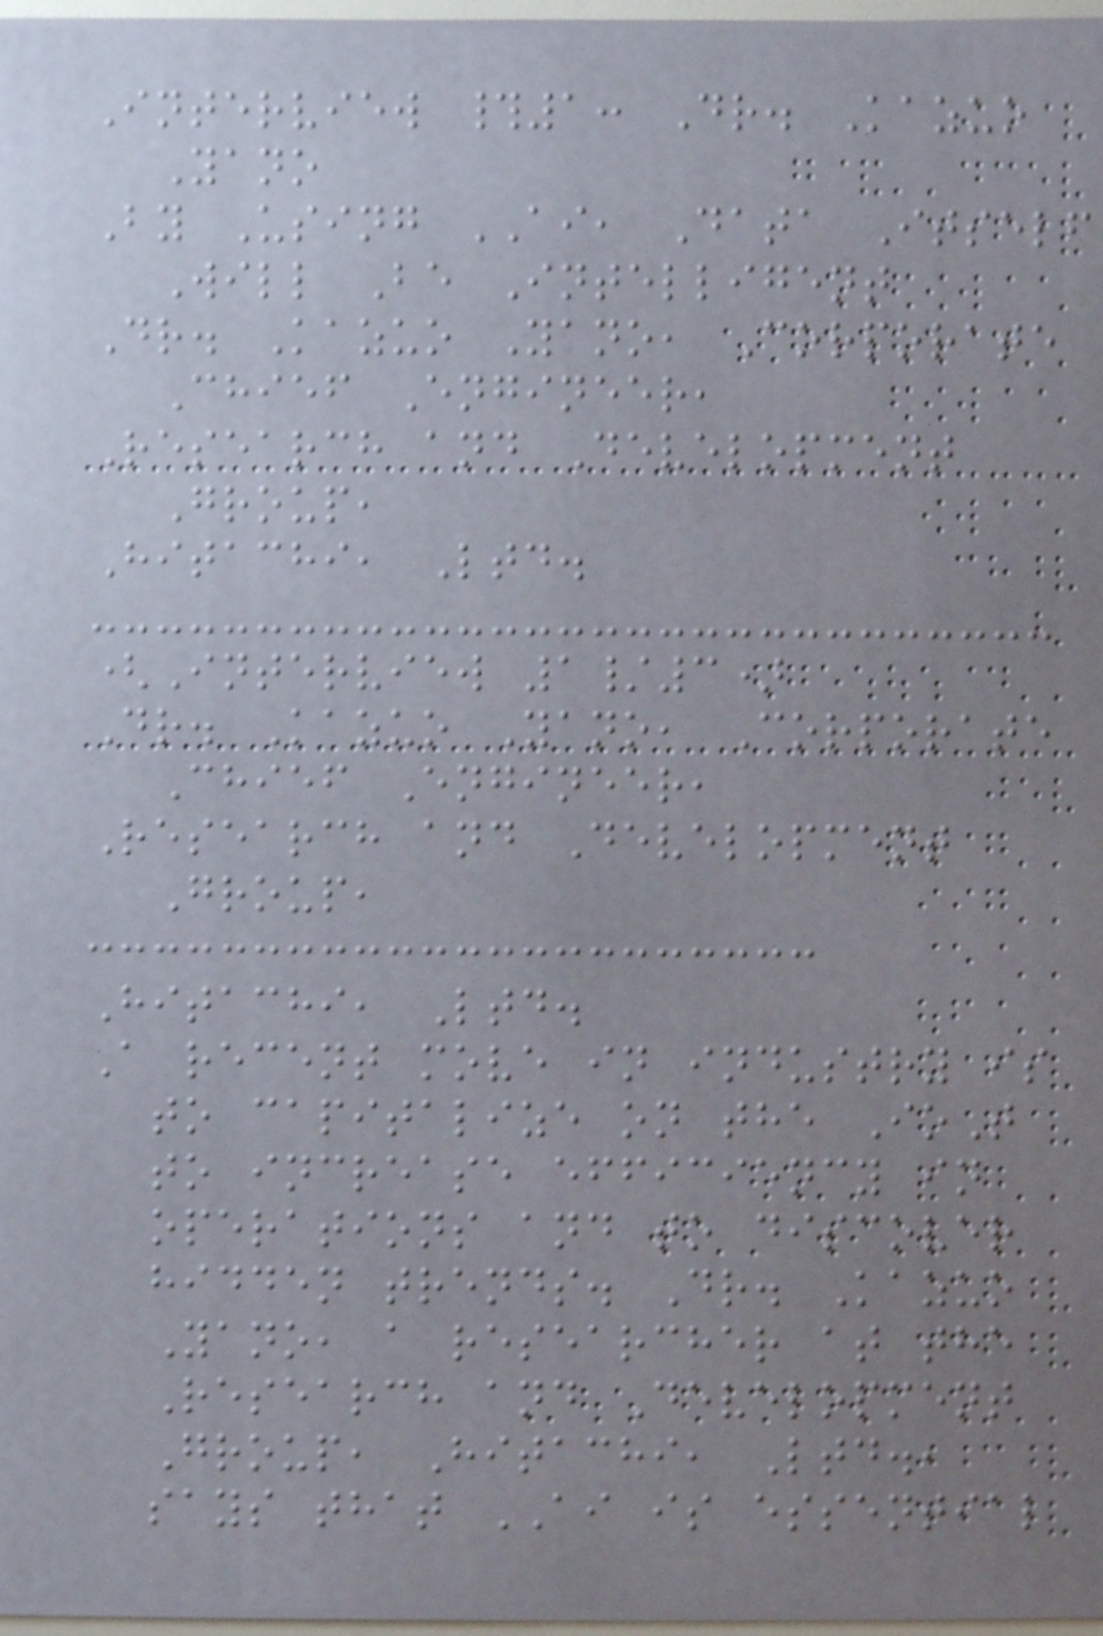Interview #1: Dr. Kazuo
Yano
By Using AI, Data Itself
Will Be Intelligent
Dr. Kazuo Yano, Corporate
Chief Engineer,
Research and Development
Group,
Hitachi, Ltd.
(Interview 1/3)
Dr. Kazuo Yano, Corporate
Chief Engineer,
Research and Development
Group,
Hitachi, Ltd.
A recent move in industry is
to capitalize on the IoT
to increase efficiency in
operations and to discover
hidden trends. Dr. Kazuo
Yano, a researcher at the
Research and Development
Group, Hitachi, Ltd.,
says that AI is essential
